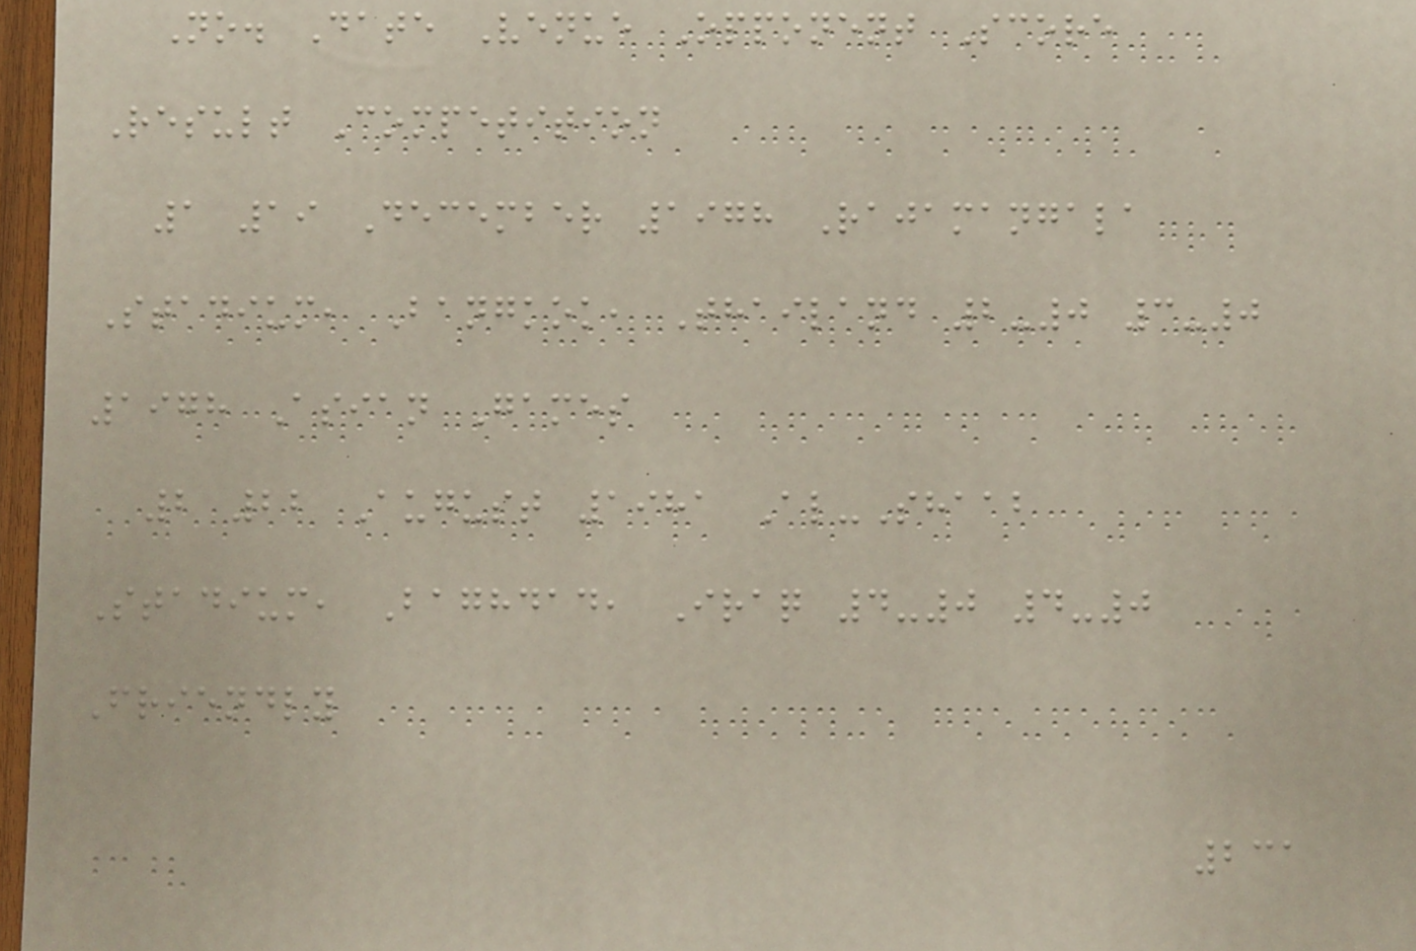No. Date Venue Opponent Score
Result Competition
1 19 December 1978 Rajamangala
Stadium, Bangkok, Thailand 2-0 3-0
1978 Asian Games
2 22 August 1981 Al-Shaab
Stadium, Baghdad, Iraq 4-0 4-0
Friendly
231
